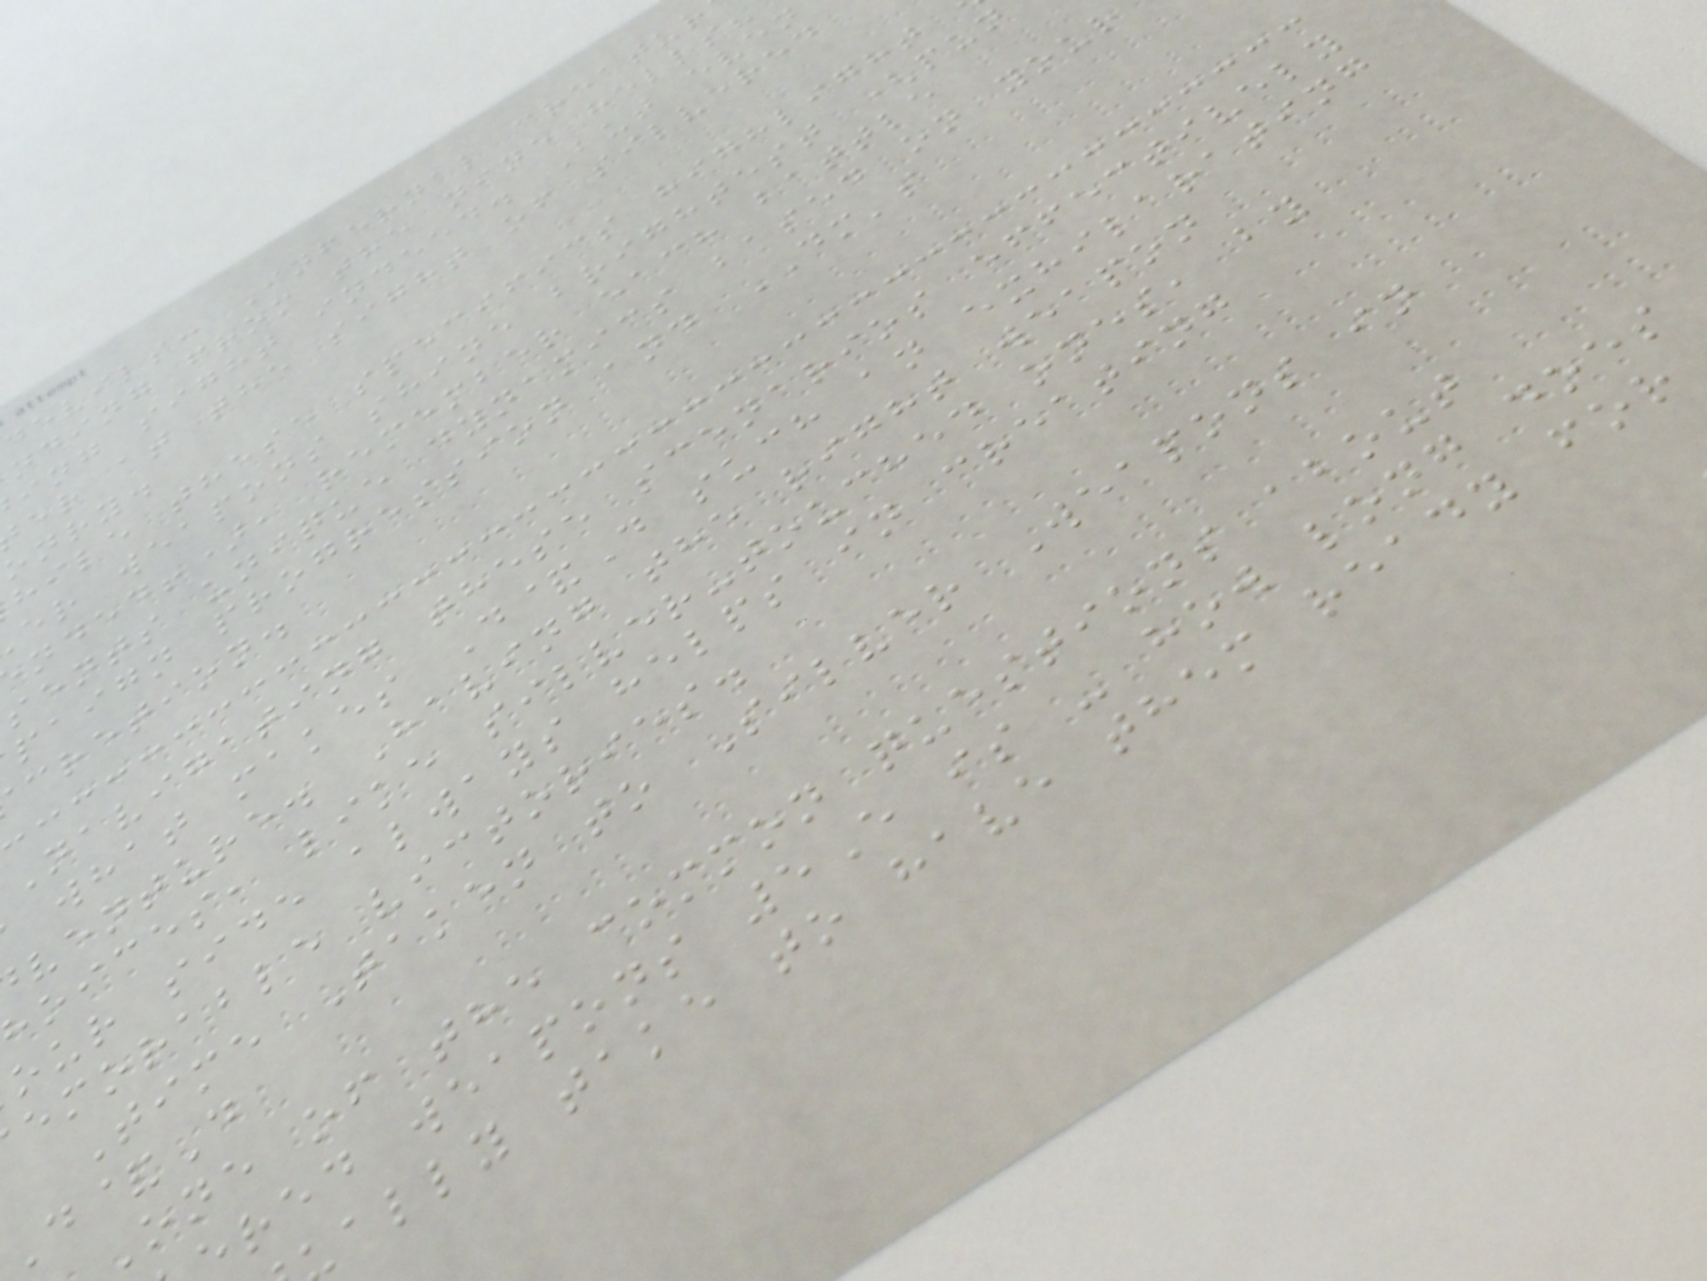devils: Infernal creatur
nding from the nine hells?
ing sight indeed. But even
er at the sight of silvered
onry.
hile these specifics highlight
er weapons shine brightest (pun
nded!), remember each battle
sents unique dynamics based on your
paign progression and DM's
cretion.
Navigating these scenarios effectively
what makes D&D such an exhilarating
venture. Having the right weapon
oices, like silver-touched ones, by
our side always helps in creating
emorable victories.
Time Taken to Silver Weapons in
D&D
One of the common questions about
red weapons 5E is - how long does
ally take to have them ready for
